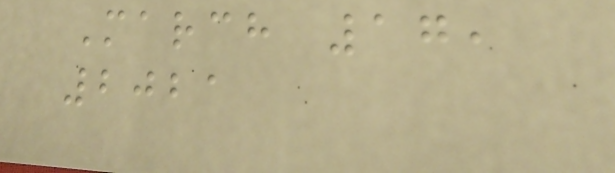March 17,
2021
